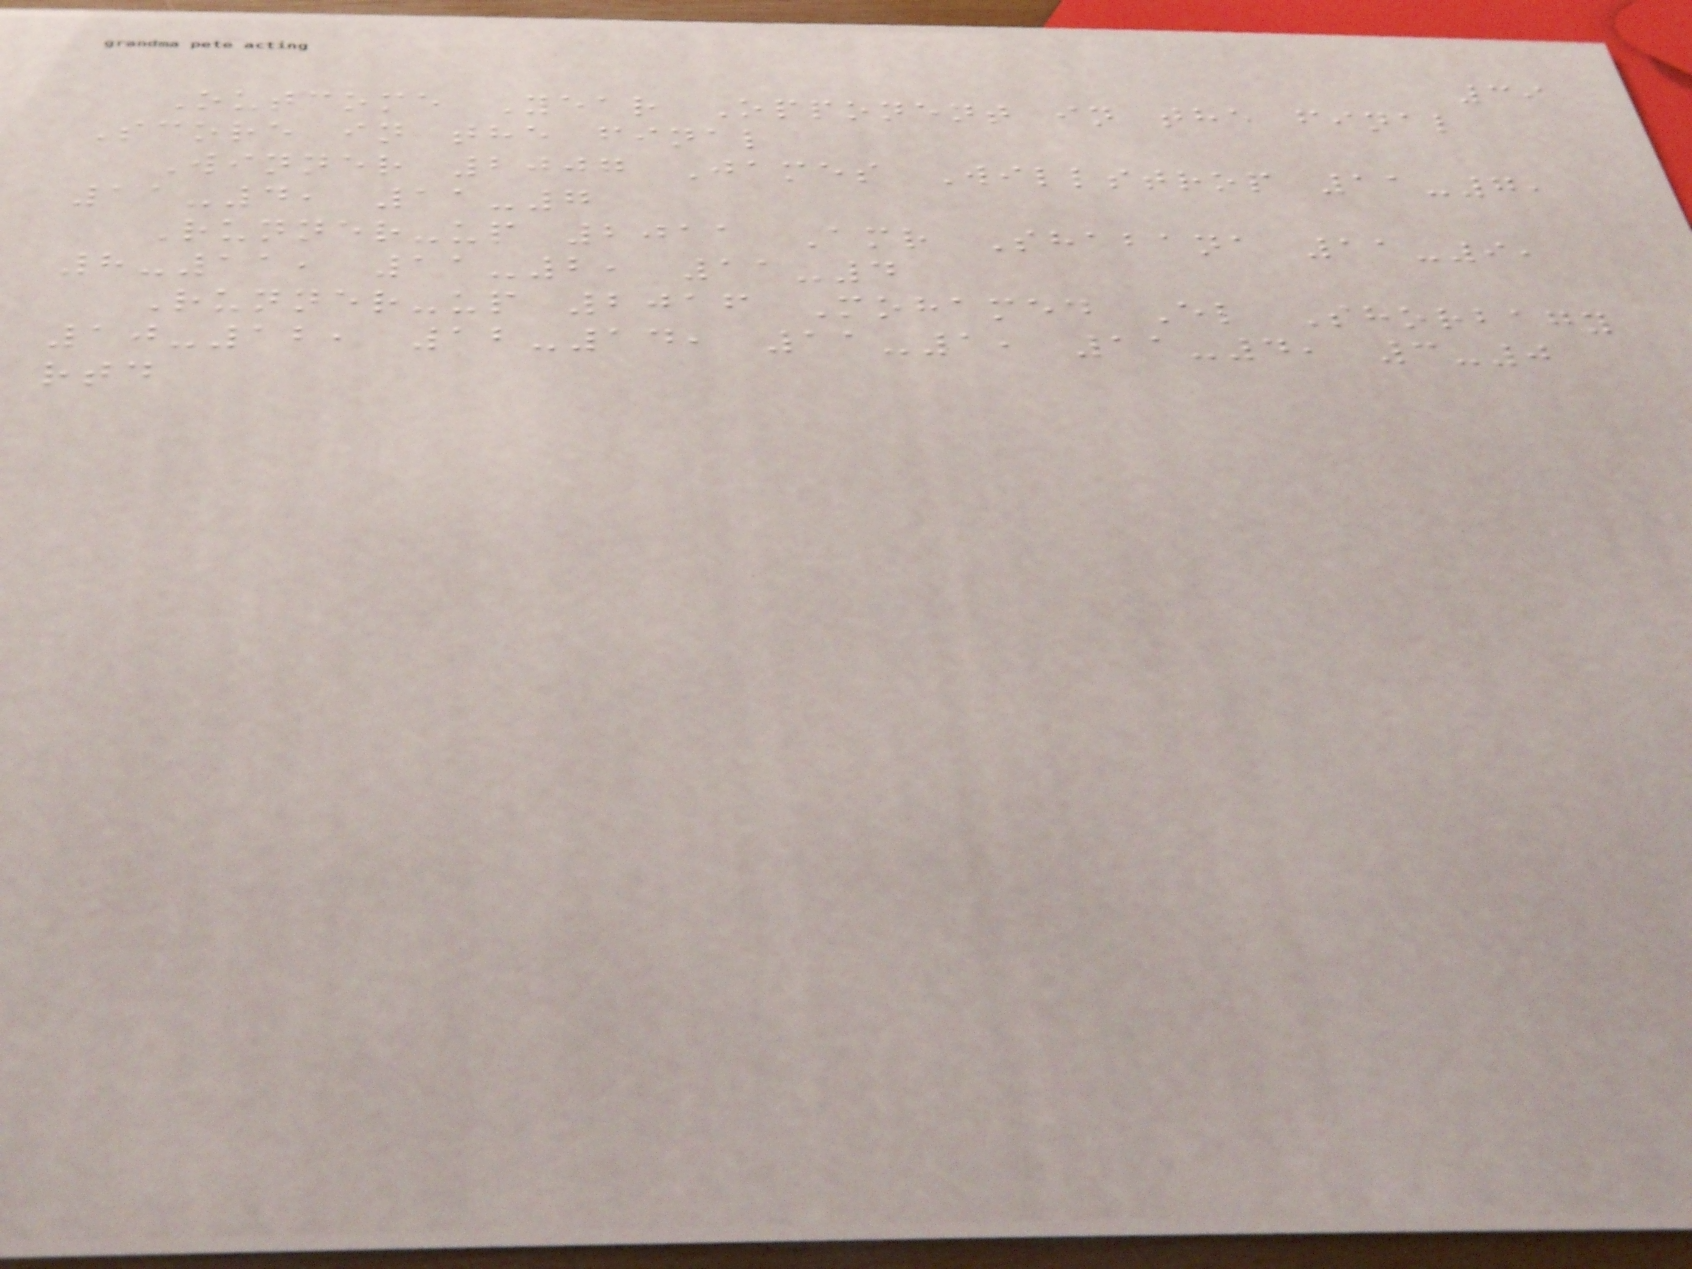39
Outcome Year Opponent in the final
Score in the final
Winner 2007 James Willstrop 11-7,
11-4, 11-7
Runner-up 2011 Amr Shabana 11-9,
8-11, 11-2, 11-4
Runner-up 2016 Mohamed El Shorbagy
10-12, 12-14, 11-1, 11-4, 3-0
rtd
